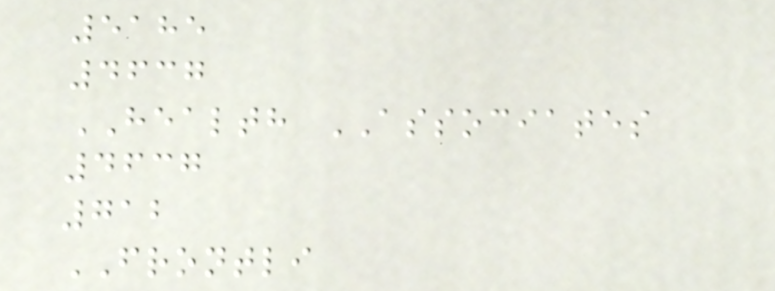5185
4637
HEALTH ASSOCIATES
4637
712
FRONTLI
